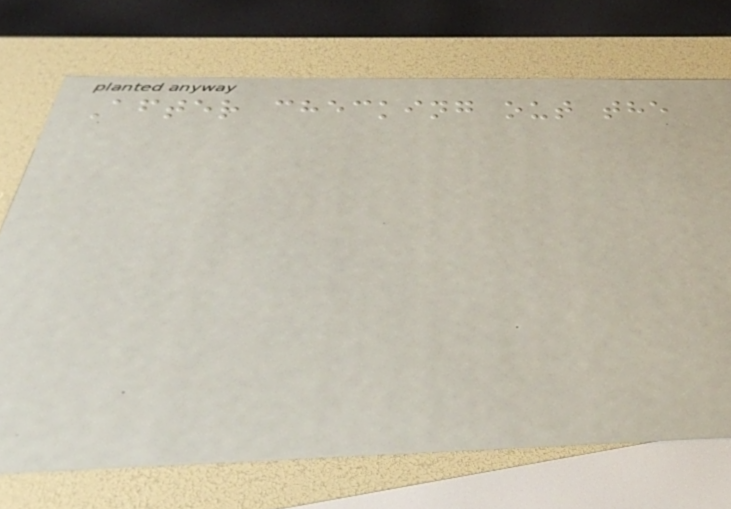After checking out the
